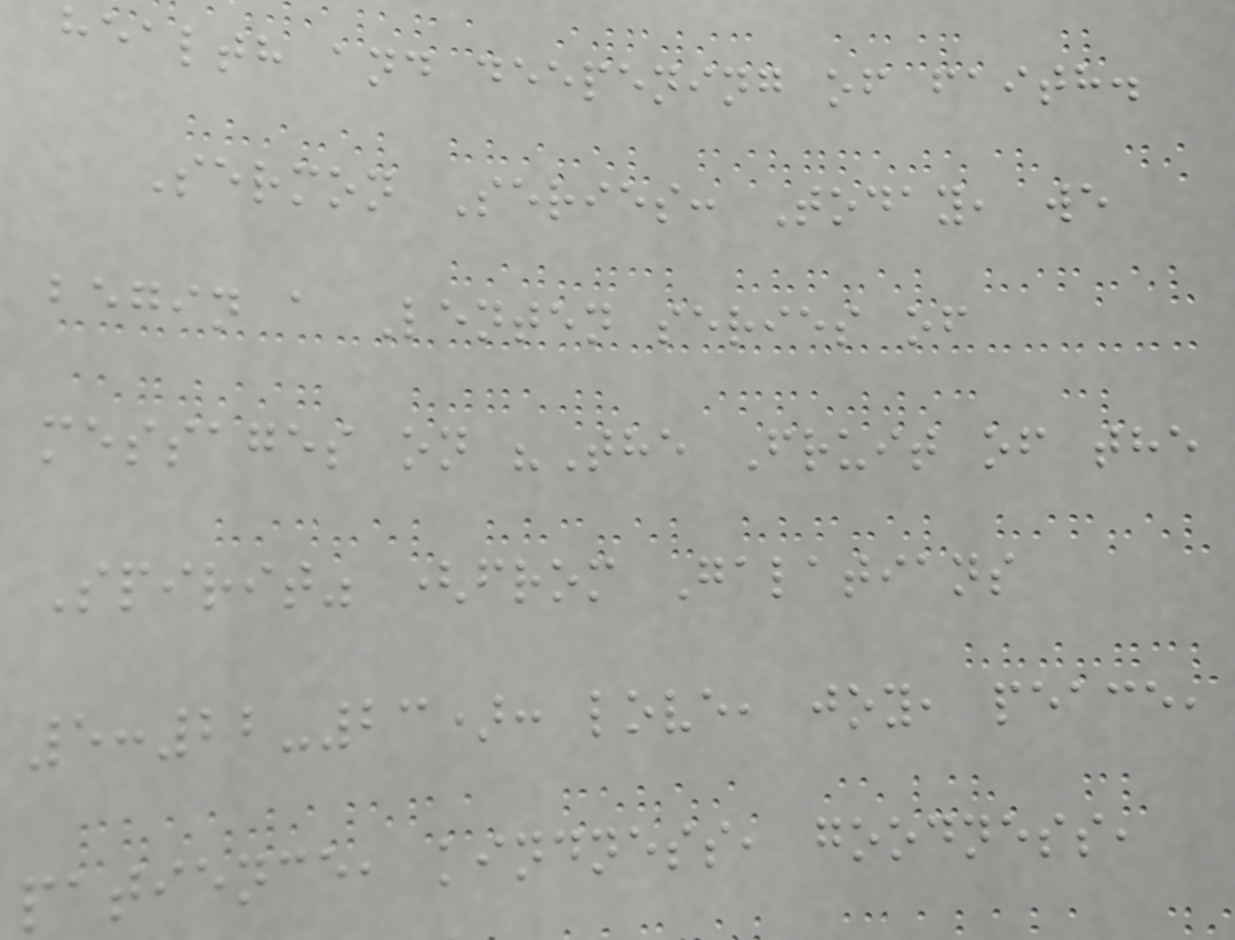health and deepening of faith.
Sermon Series: Today, we
begin a Lenten series of
messages on "The Fruit of the
Spirit" (from Galatians
5:22-23): love, joy, peace,
patience, kindness, goodness,
